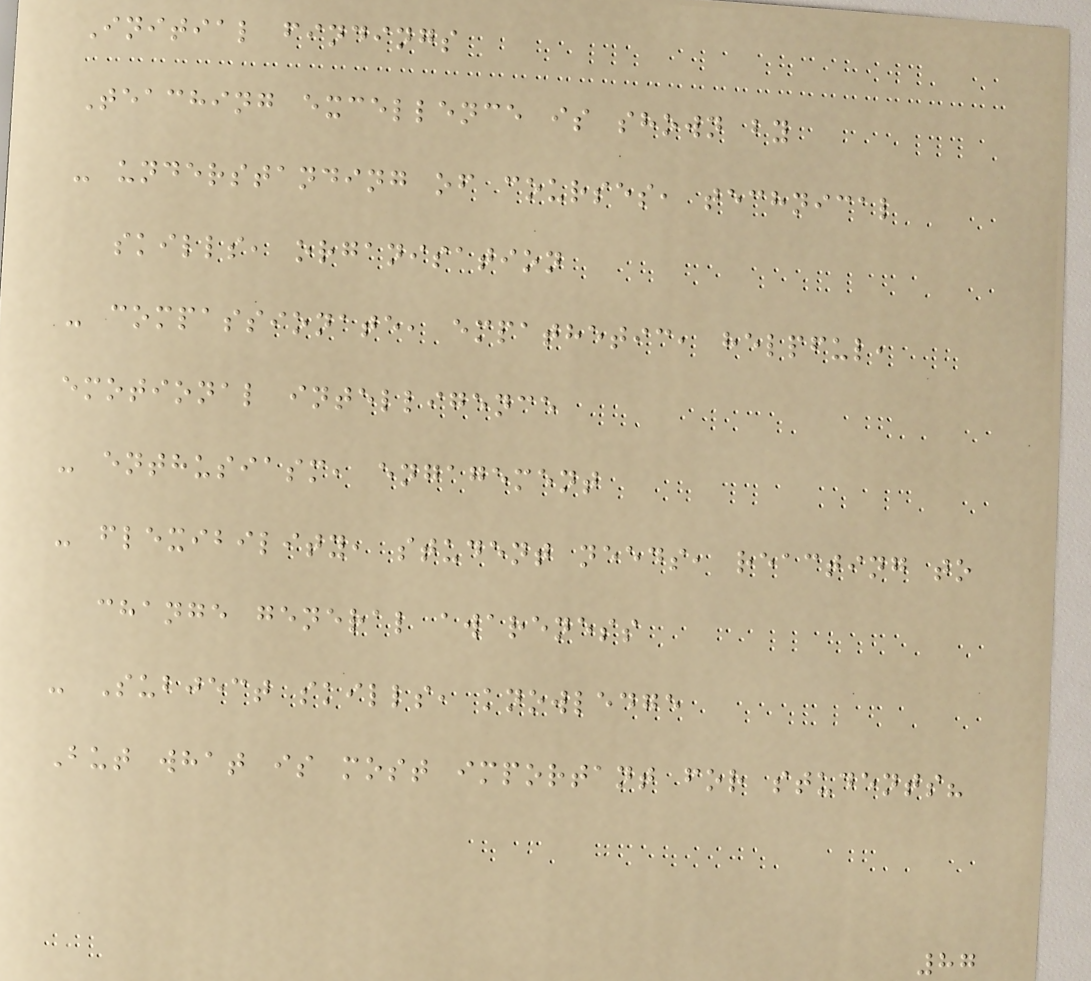Initial findings
Teaching excellence is shown by
- understanding of courses, technical
skills, organisation
- compassionate, empathetic, helpful,
emotional intelligence
- enthusiasm, engagement
- flexibility, student needs, reacting to
change general awareness
- Subject skills, knowledge
But what is most important for students?
87
